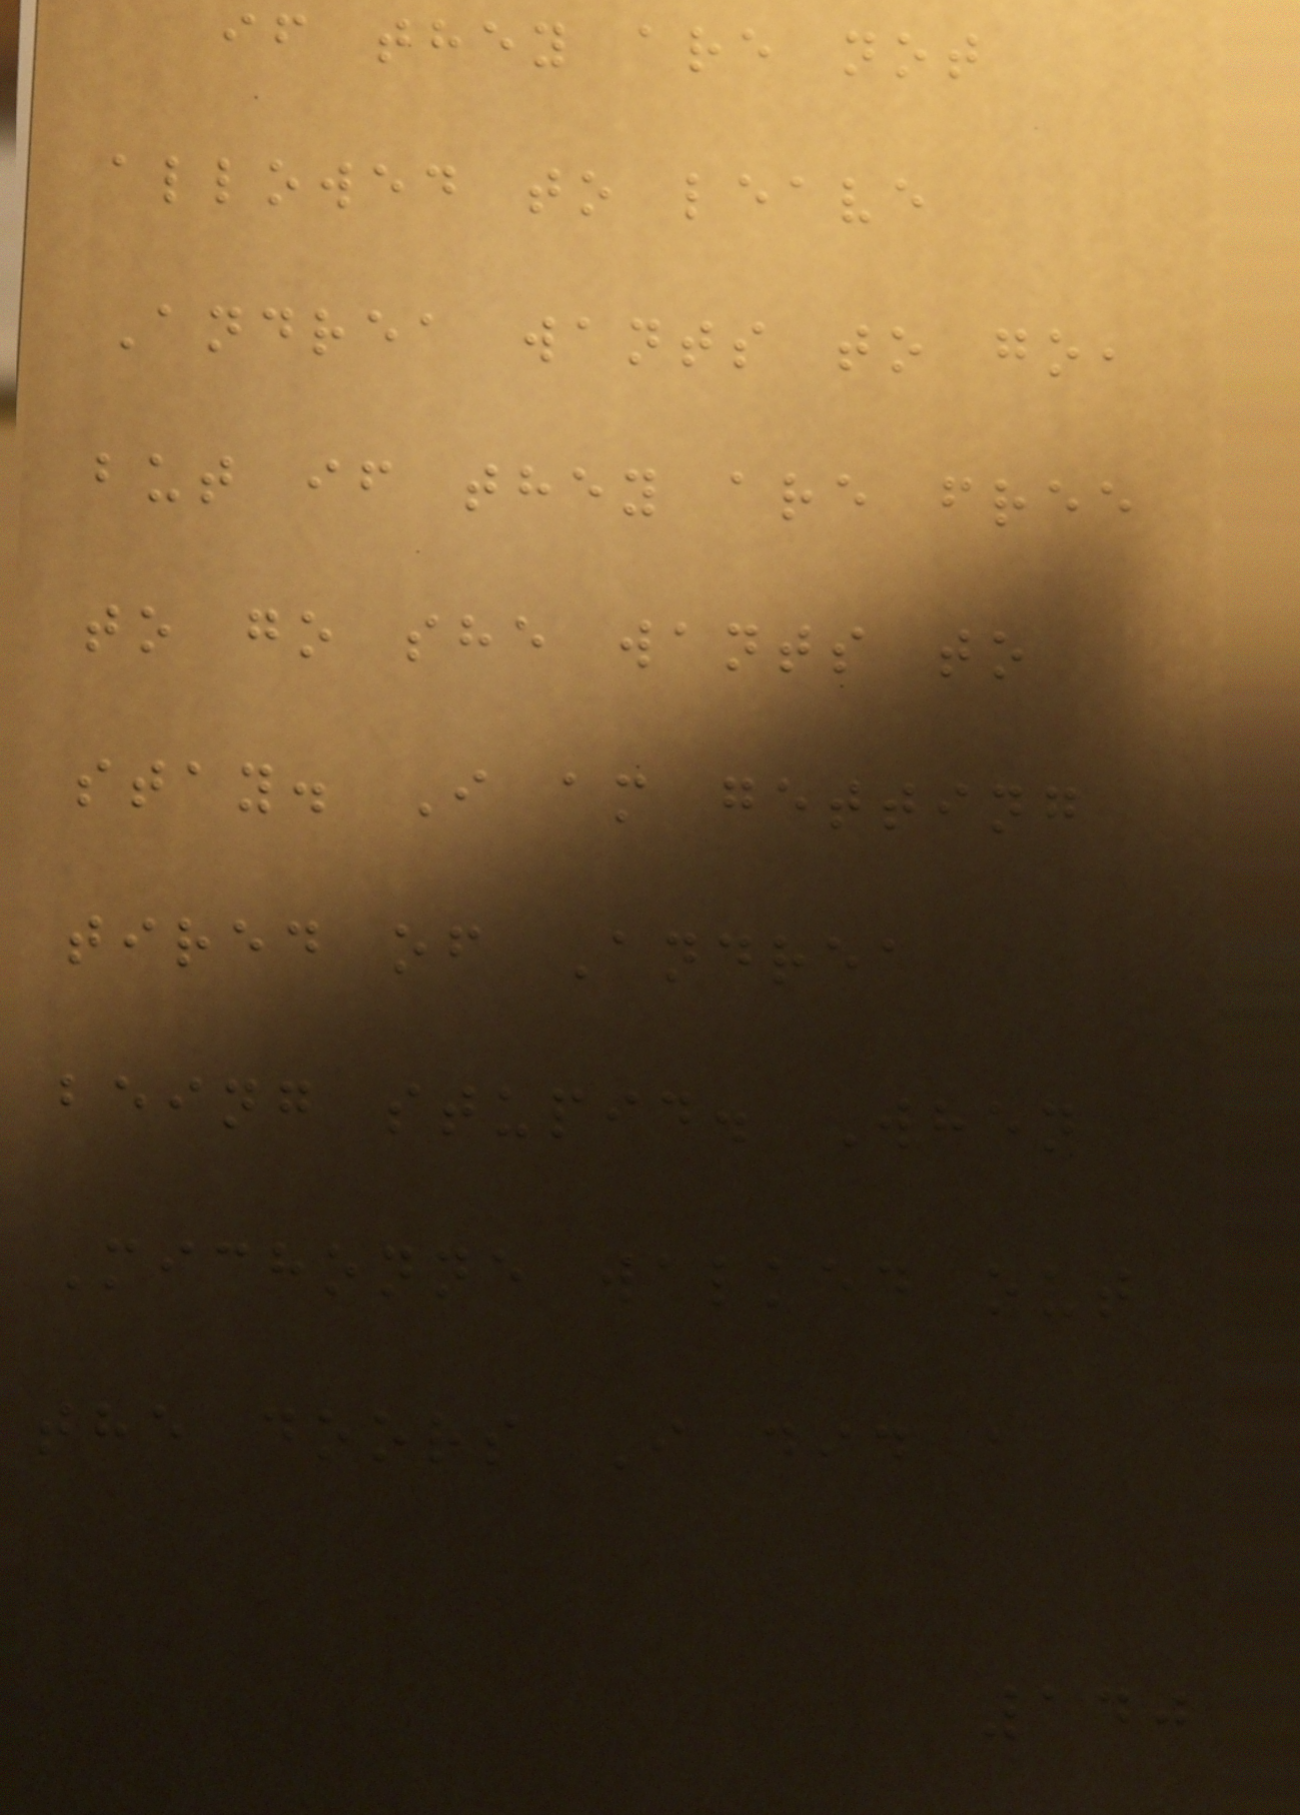if they are not
allowed to leave
Andrea wants to go,
but if they are free
to go she wants to
stay. I am getting
tired of Andrea
being stupid. When
Michonne walked out
the doors I did a
140
